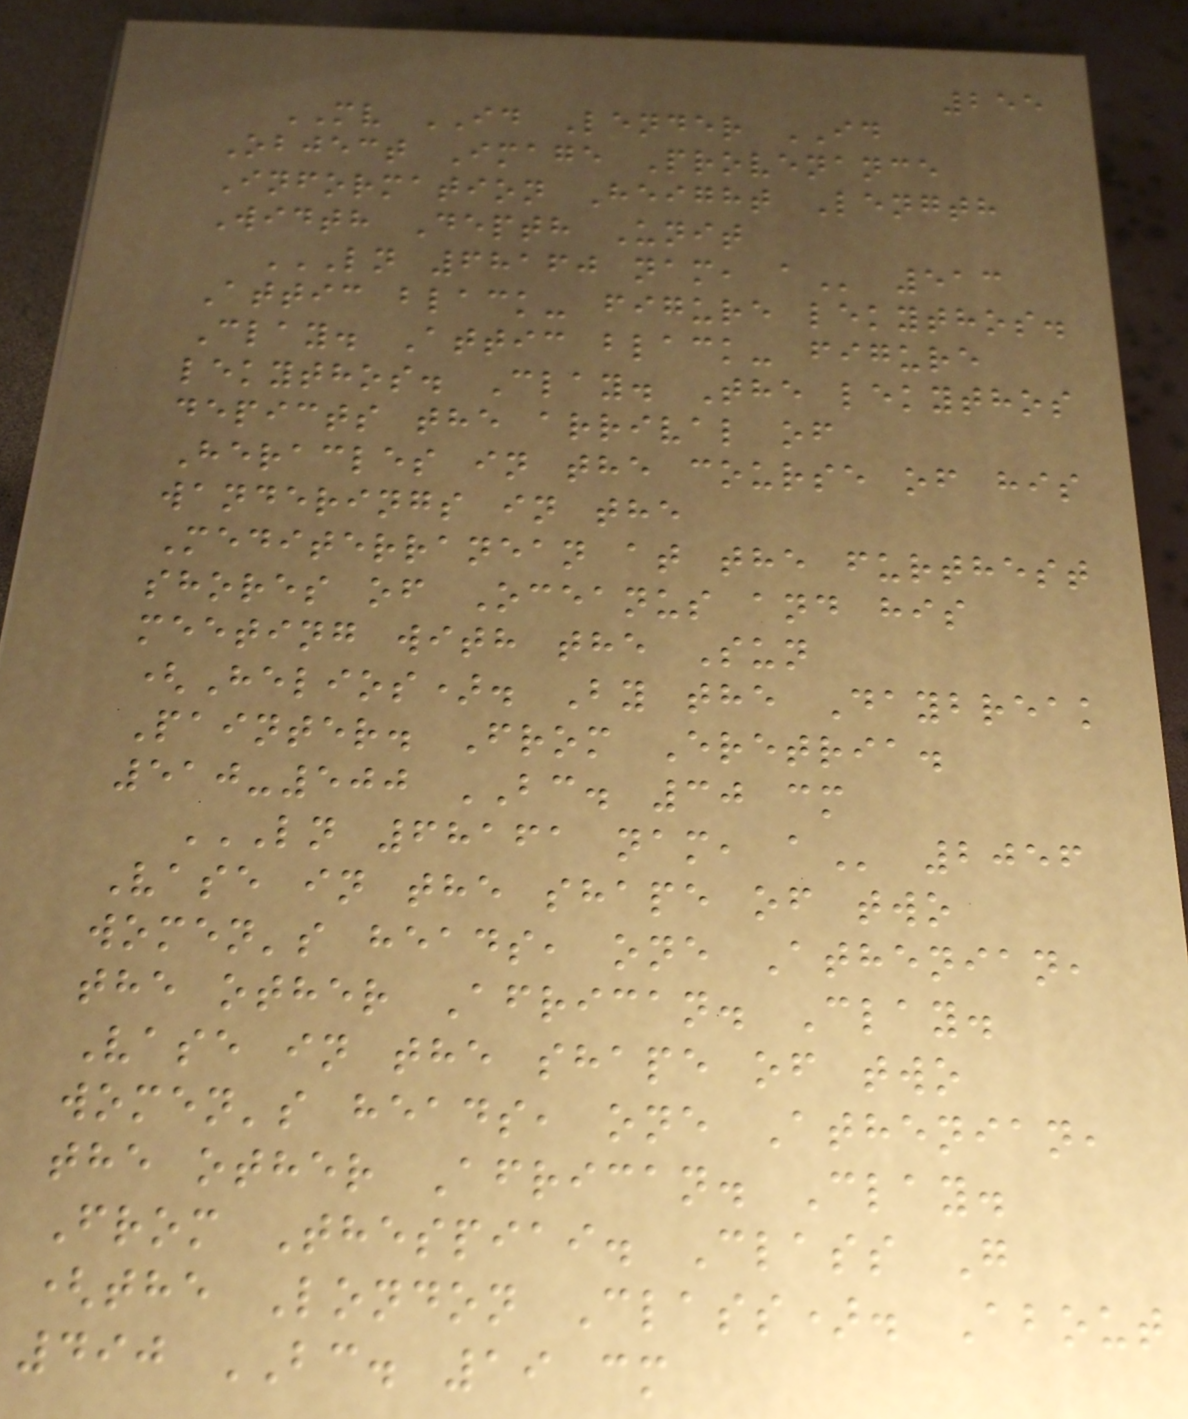255
MV ID Lender ID
Object Image Provenance
Information Height Length
Width Depth Unit
LN 68160 NAM, A 513
Attic black- figure lekythos.
Clay. Attic black- figure
lekythos. Clay. The lekythos
depicts the arrival of
Heracles in the course of his
wanderings in the
Mediterranean at the furthest
shores of Oceanus and his
meeting with the Sun
(Helios). By the Daybreak
Painter. From Eretria.
510-500 BC. 30 cm
LN 68161 NAM, A 2056
Vase in the shape of two
women's heads, one Athenian,
the other African. Clay.
Vase in the shape of two
women's heads, one Athenian,
the other African. Clay.
From Thespiai. Class G
(the London Class). About
490 BC. 19 cm
